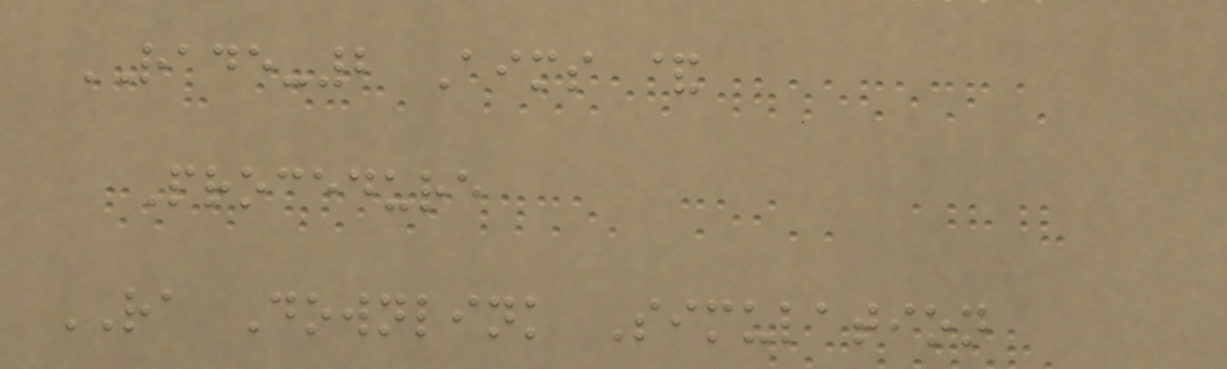RADE-2 Aims &
Procedure
RA Downlink Simulation
